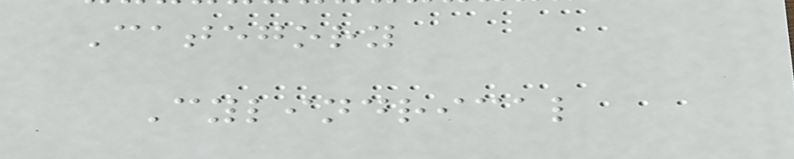Category
Cylindrical
